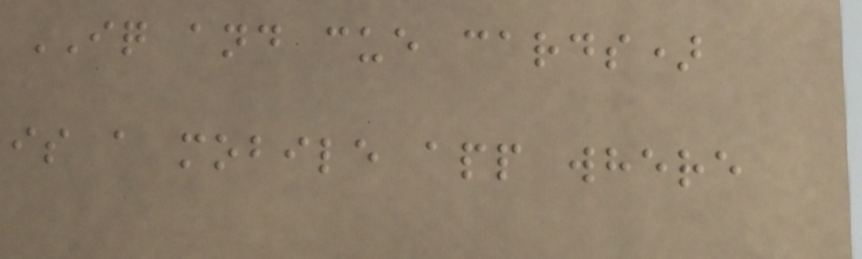IQ and cue cards)
is a mobile app where
